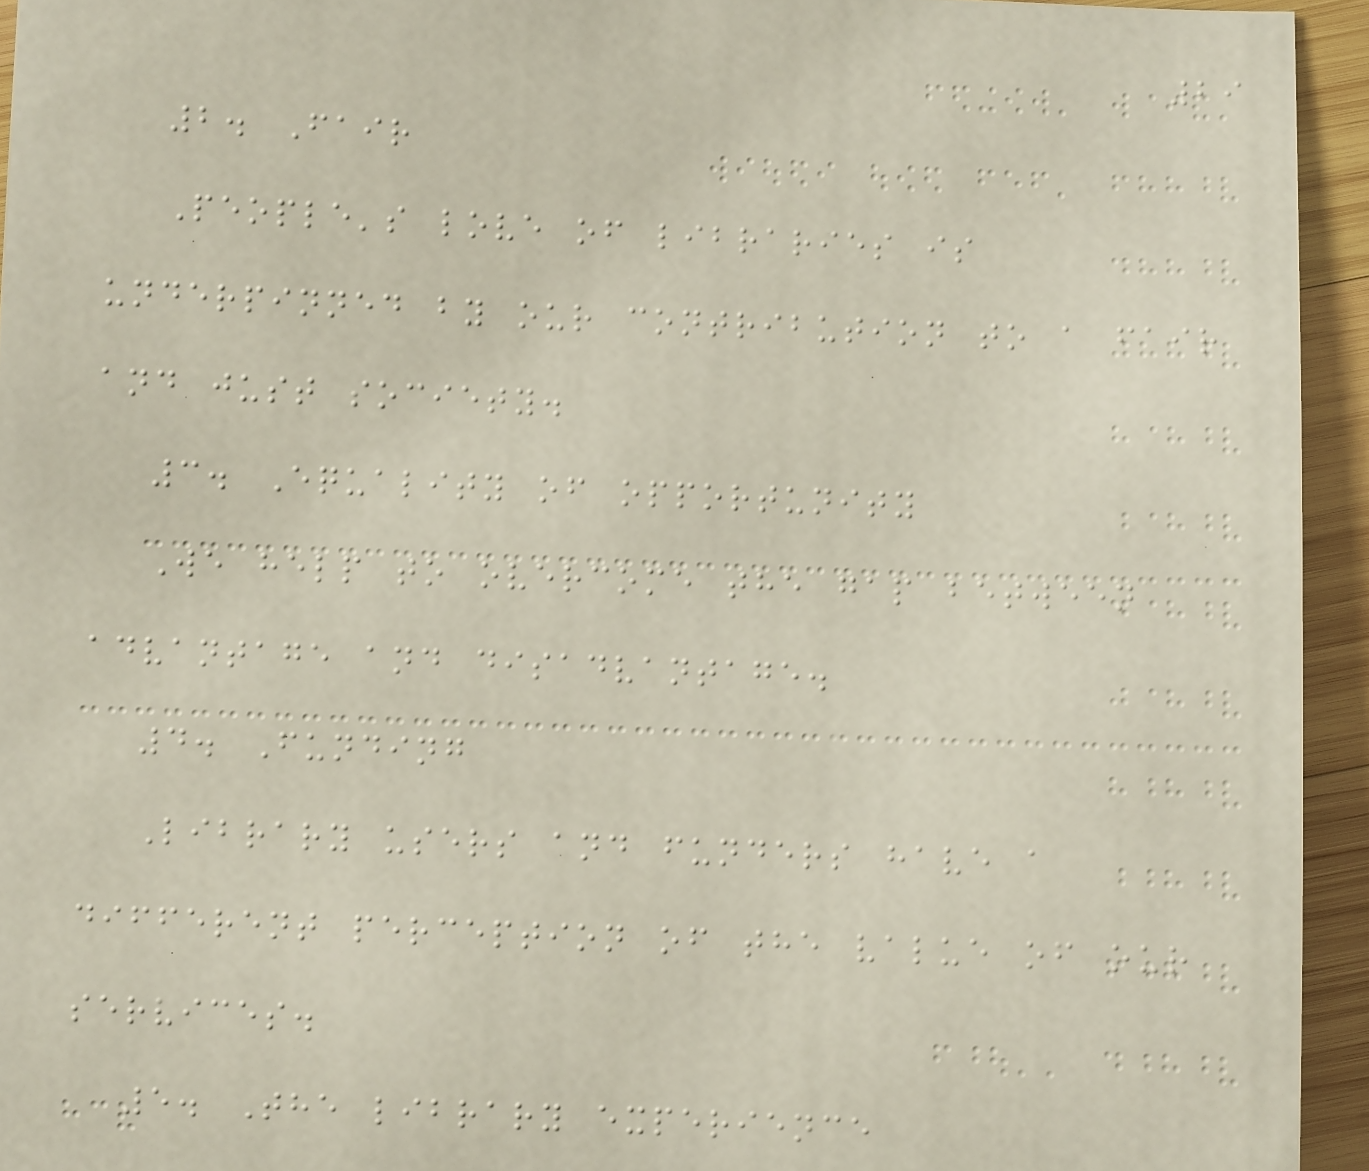29
2. Fair
People's love of libraries is
underpinned by our contribution to a fair
and just society.
3. Equality of opportunity
We help to overcome the gap between
advantage and disadvantage.
4. Funding
Library users and funders have a
different perception of the value of our
services.
5. The library experience
